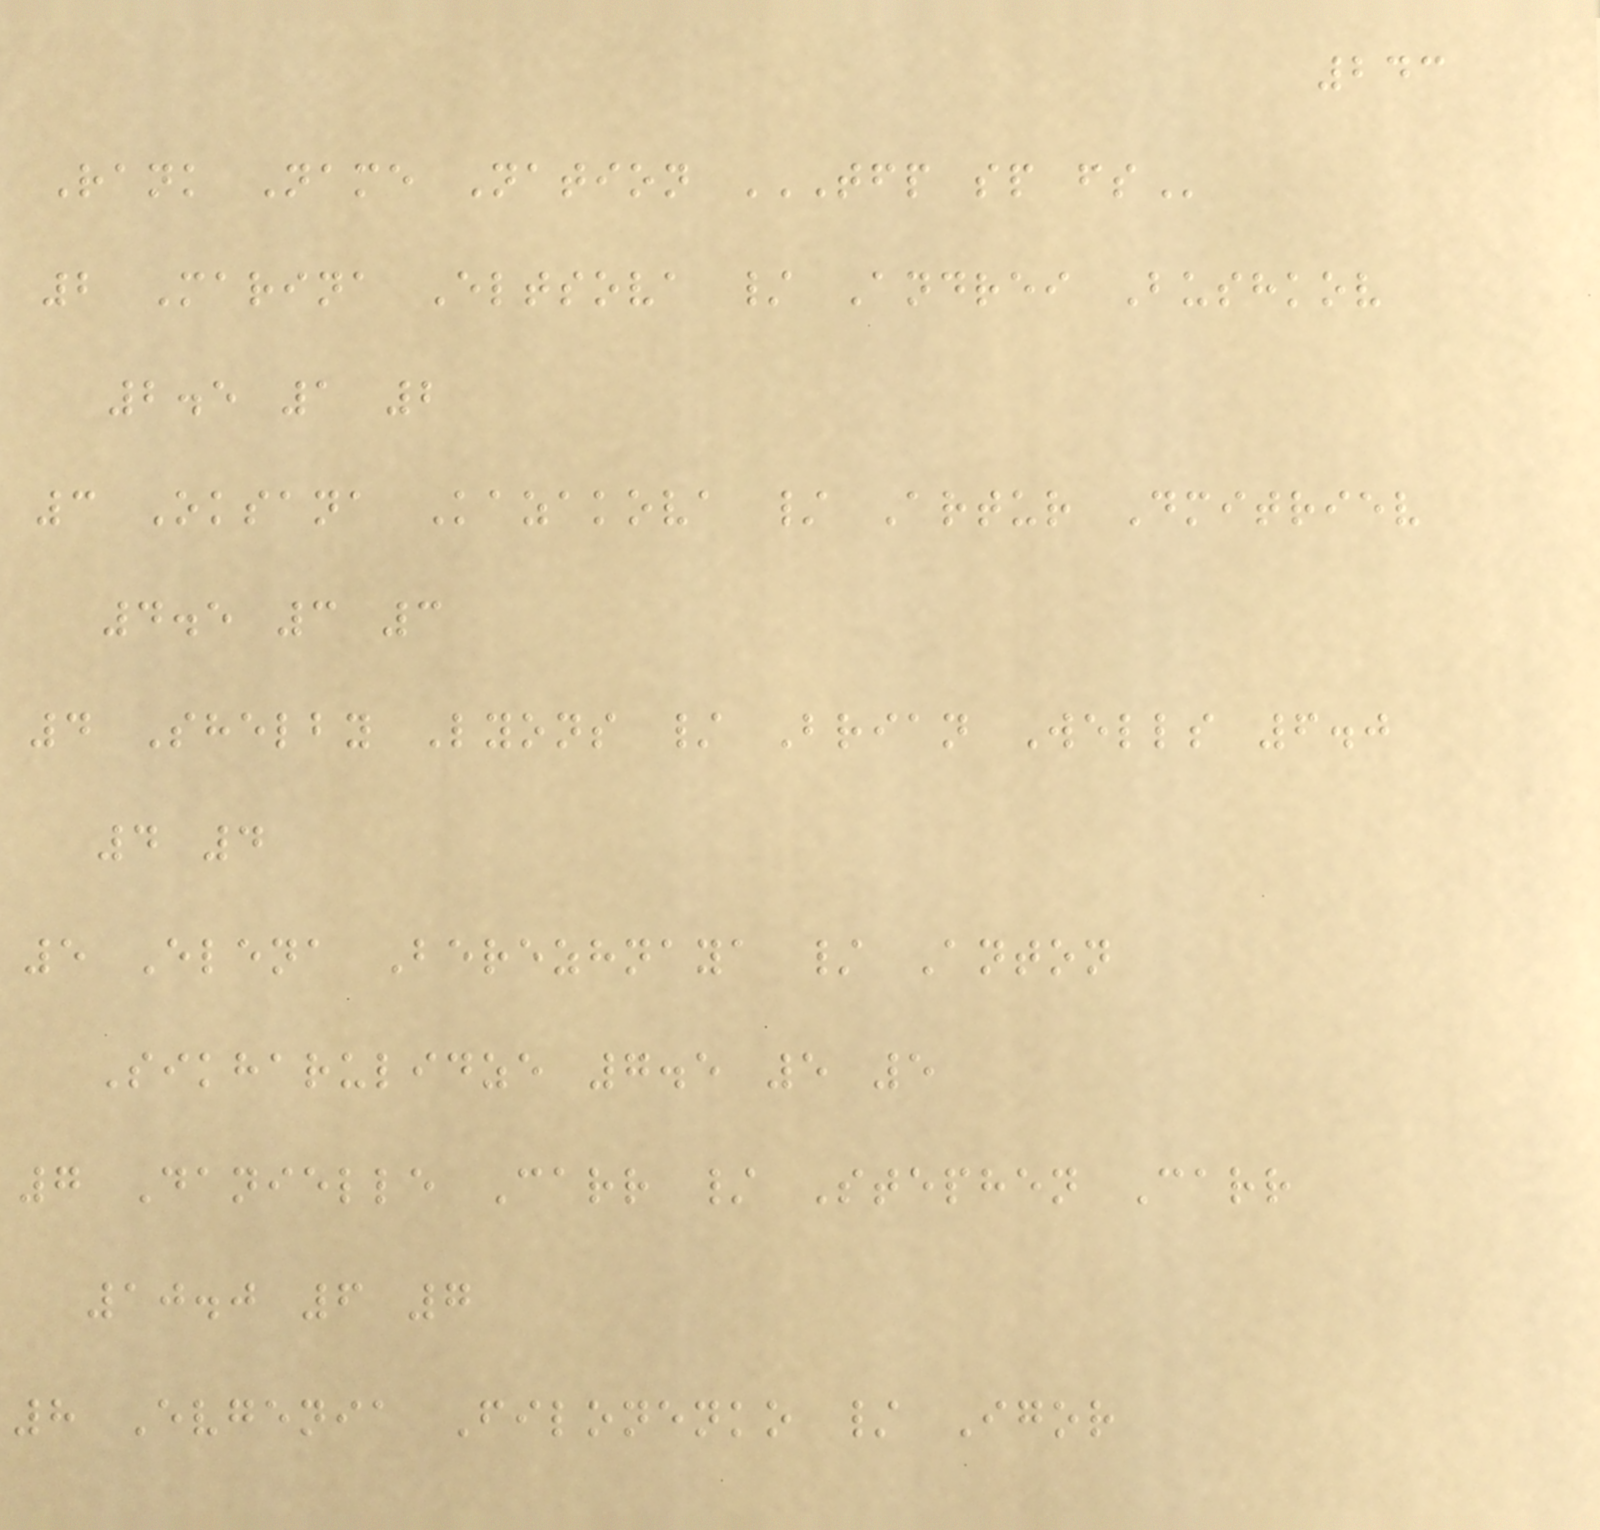243
Rank Name Nation TFP SP FS
2 Marina Eltsova / Andrei Bushkov
2.5 1 2
3 Oksana Kazakova / Artur Dmitriev
4.5 3 3
4 Shelby Lyons / Brian Wells 6.0
4 4
5 Elena Berezhnaya / Anton
Sikharulidze 7.5 5 5
7 Danielle Carr / Stephen Carr
10.0 6 7
8 Evgenia Filonenko / Igor
